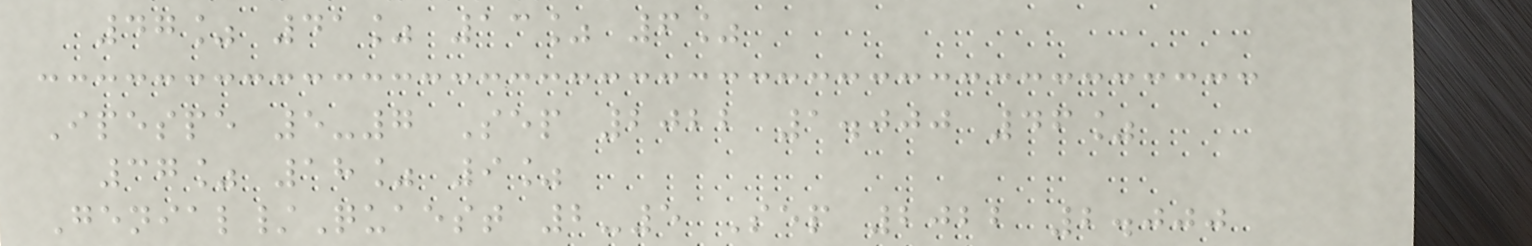47% 41% 13% 6%
Ipespe 5-7 Sep 2022 1.000 46%
37% 18% 9%
Genial/Quaest 2-5 Sep 2022 2.000
